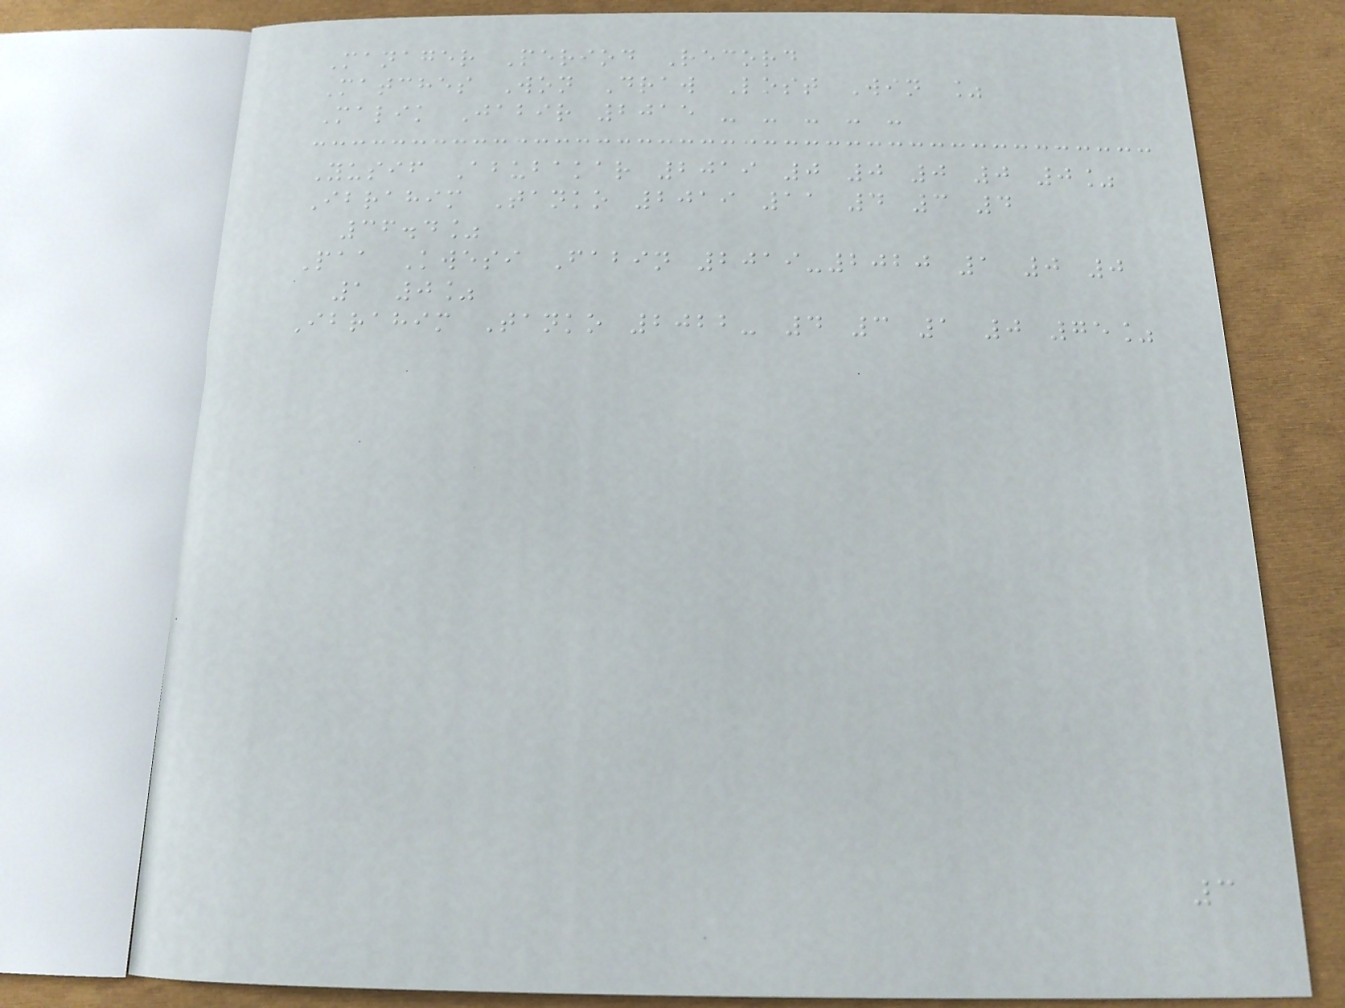Manager Period Record
Matches Won Draw Lost Win %
Malik Jabir 2015 - - - - -
Yusif Abubakar 2019 0 0 0 0 0%
Ibrahim Tanko 2019 11 4 3 4
36.4%
Paa Kwesi Fabin 2019-2020 1 0 0
1 0%
Ibrahim Tanko 2022- 4 3 1 0 75%
3
